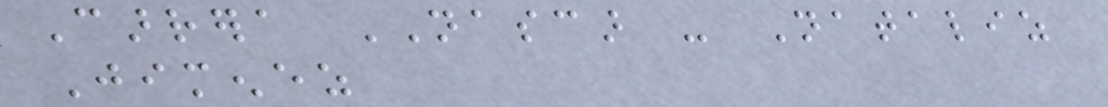Carrera NASCAR - Nataliz
Jimenez
